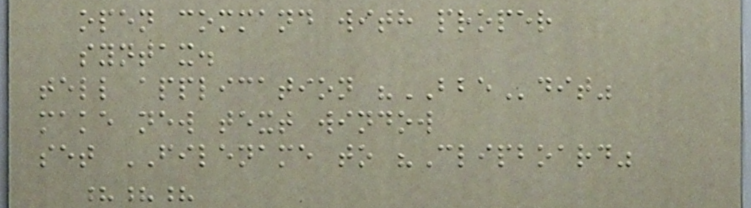open command with proper
syntax.
tell application "BBEdit"
make new text window
set FILENAME to "Clipboard"
???
